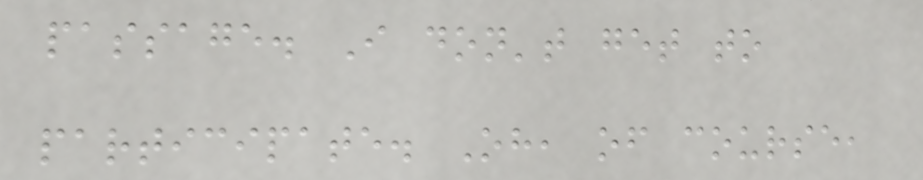passage. I don't get to
participate. Oh, of course,
